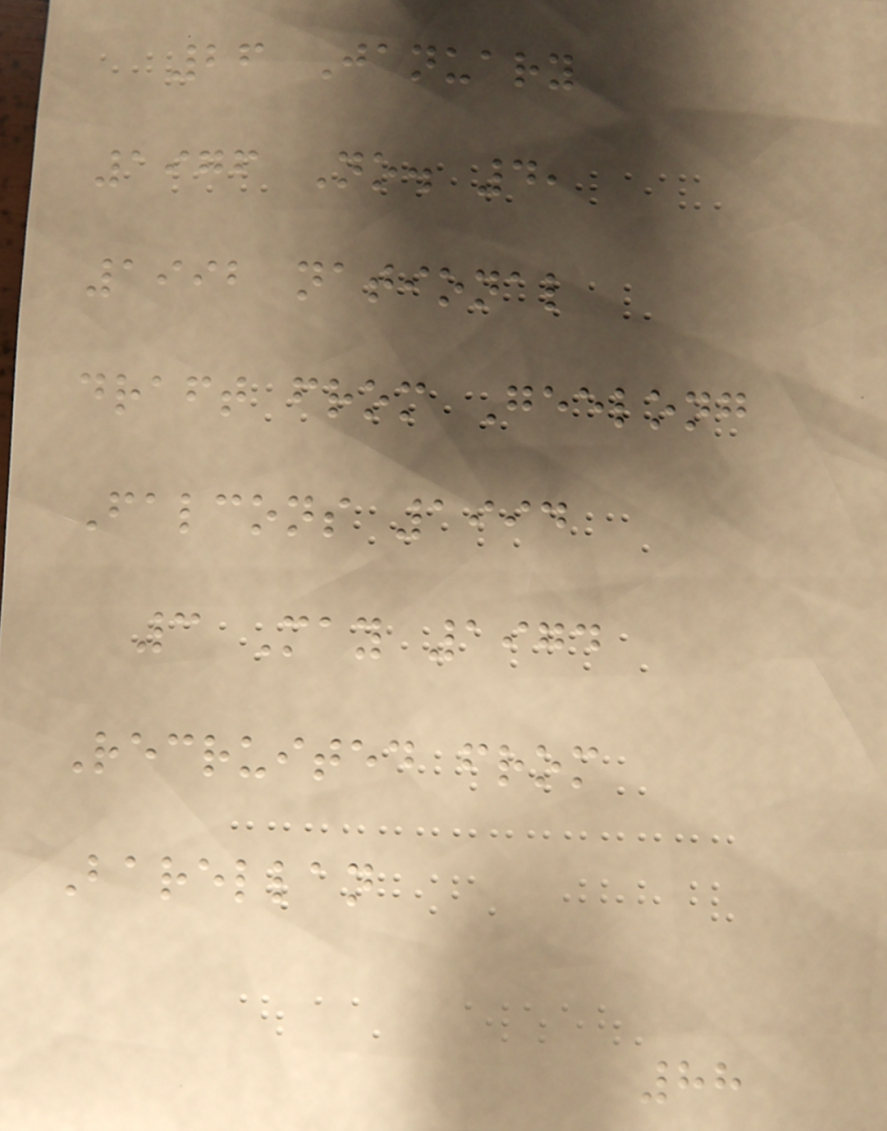26 January
1976 No. 4,
1992 national
draft from Geelong
Falcons 1994
3 May 1974
Recruited from
Barellan
88
